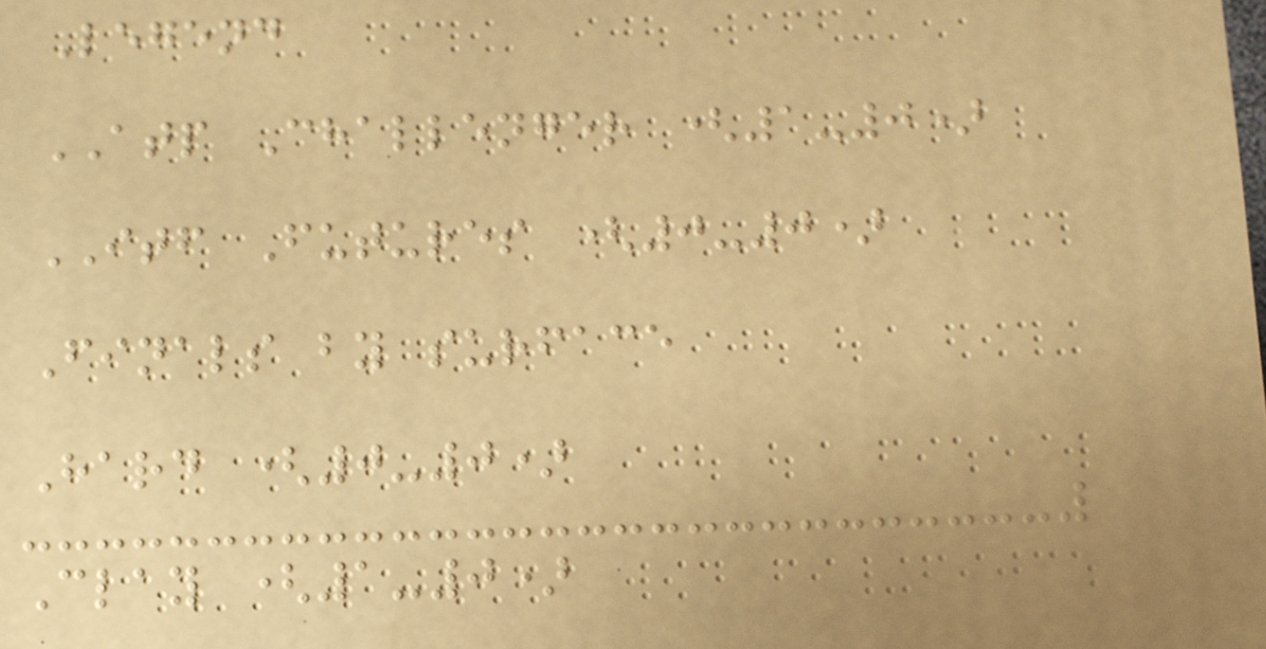Legend
ATP Challenger (1-0)
ITF Futures (0-0)
Finals by surface
Hard (0-0)
Clay (1-0)
